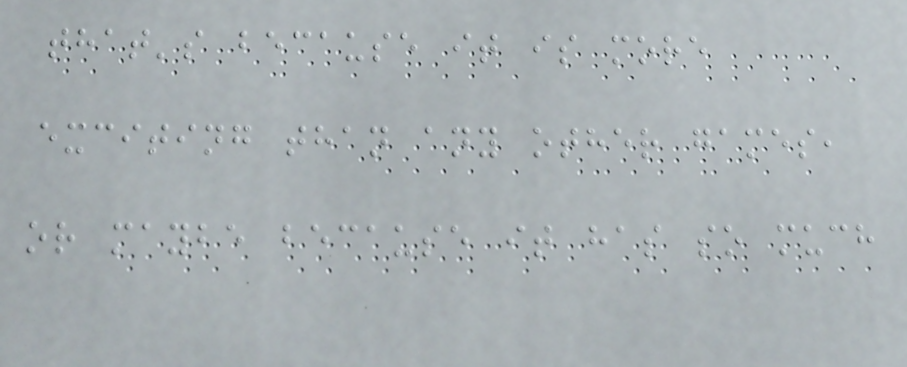that's because it is more
exciting than any other games,
or maybe because it has so much
